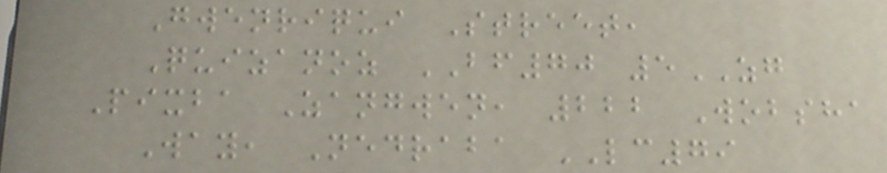Gwenriqui Street,
Quizanoz BF70 5ZG
Pixba Zangwen, 222 Wobsha
Way, Nedraba LC79
